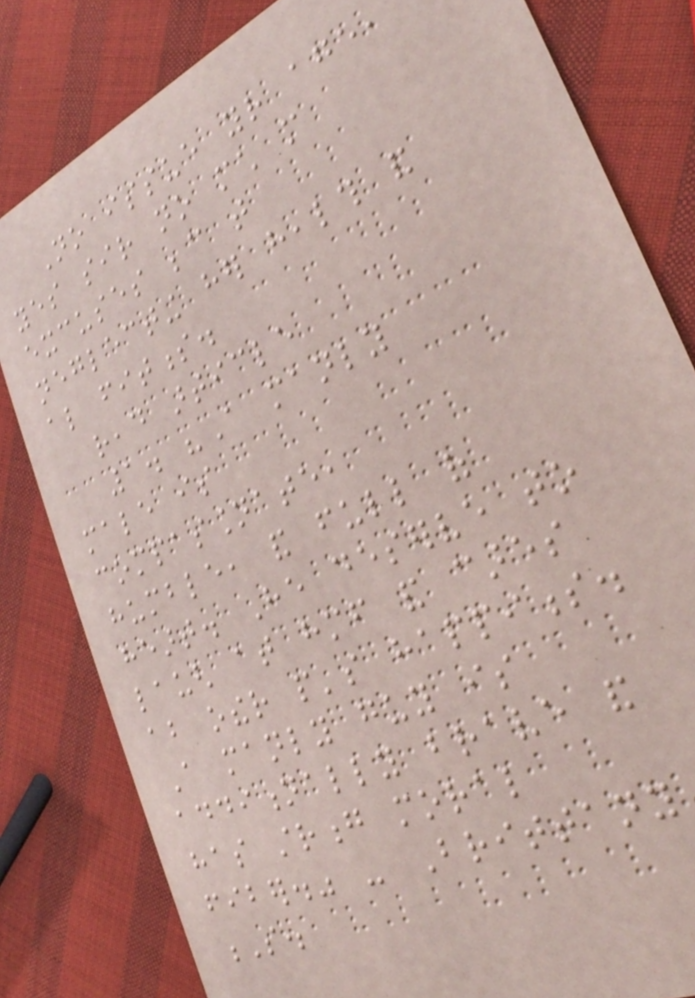No issue your age,
yes sir no much more
excuses because that
neglecting her health and
also fitness.
read article
1. "A manly
male is
compassionate,
humble, and full of
heart. He deserve to
laugh at himself and cares
about other people's happiness.
A manly guy is
additionally brave and
has strong moral
fiber." - Brittany
S.
